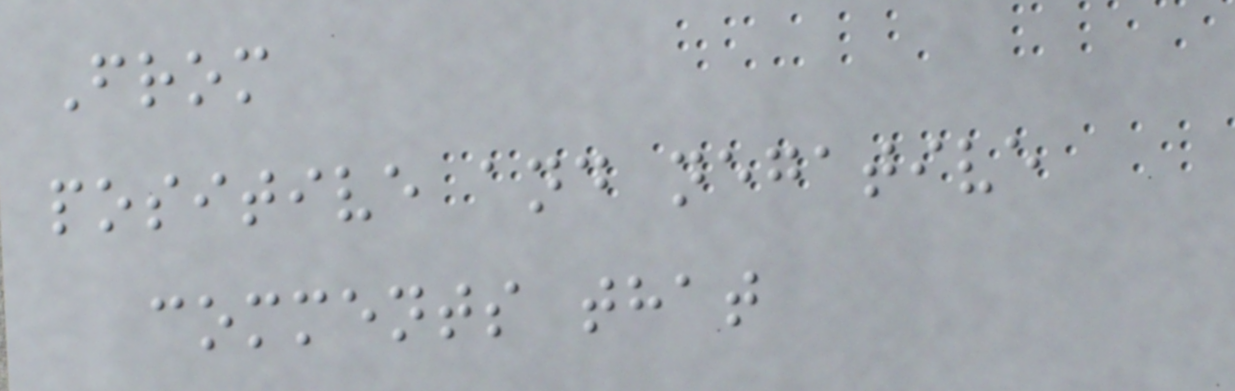From
positive and negative
comments that
